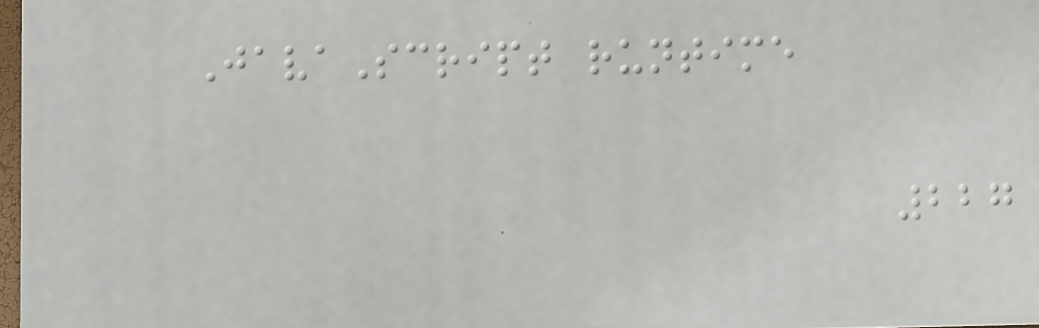JavaScript runtime
227
